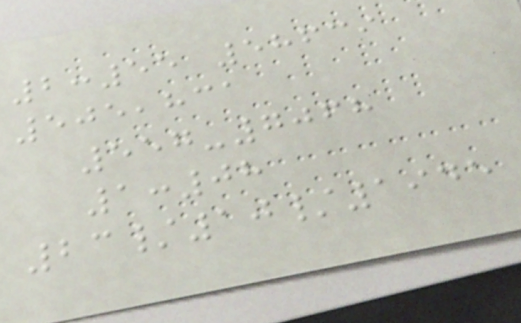2:55 58639
505,831
557-7068
1:08
23/10/1945
